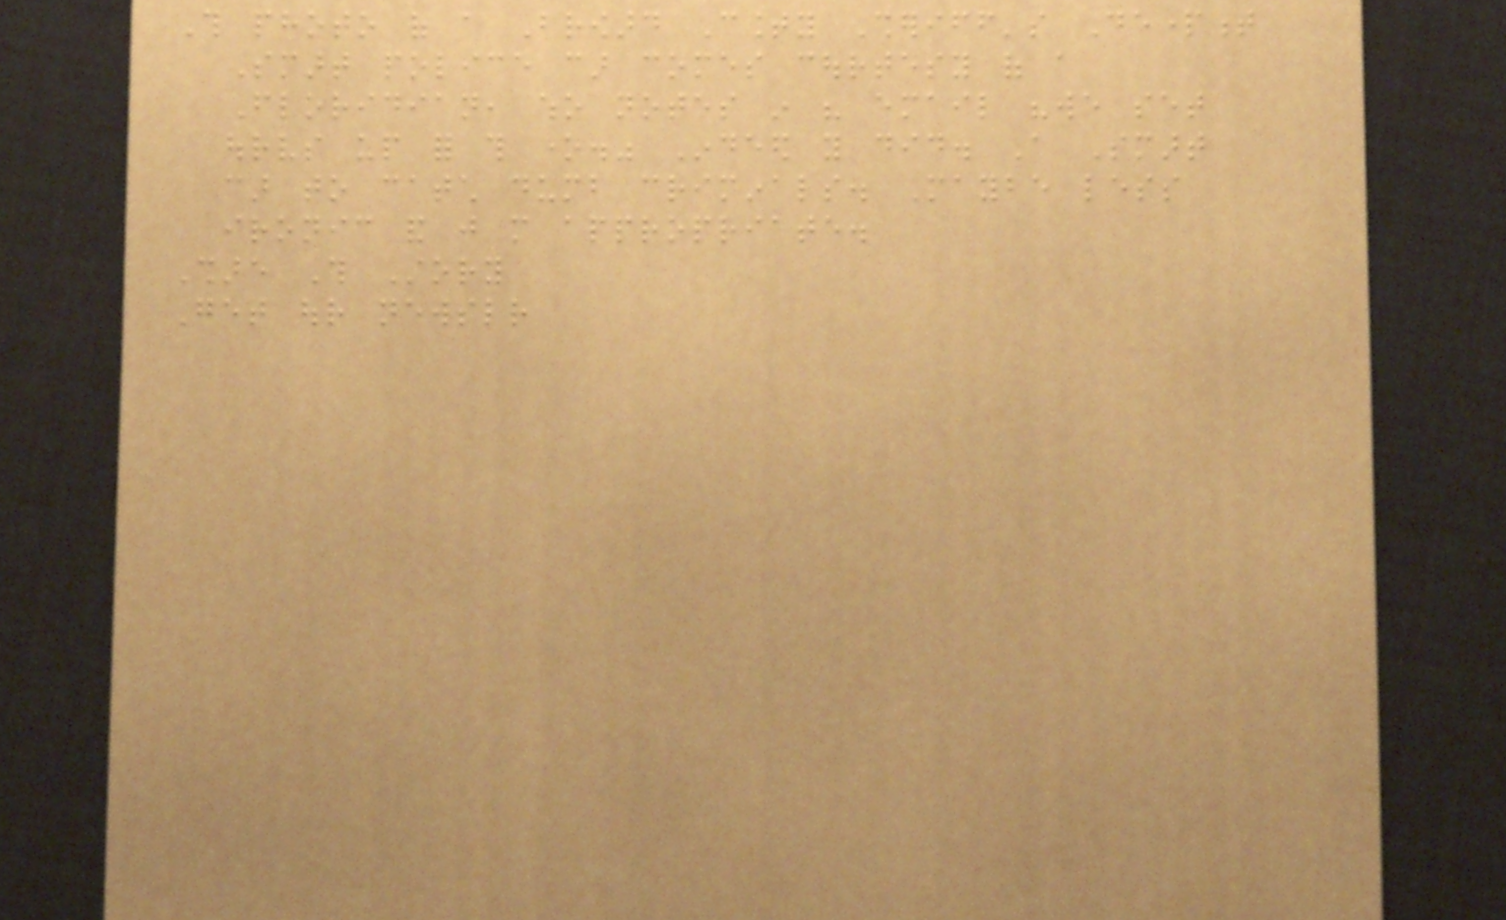This photo of a Broward County Sheriff's Department
Smart police car comes courtesy of a
Floridian, who notes in his email "we set
ourselves up for this one." Indeed you did. A Smart
car to catch dumb criminals. Maybe less
ironic and just more appropriate.
Share This Story
Get our newsletter
